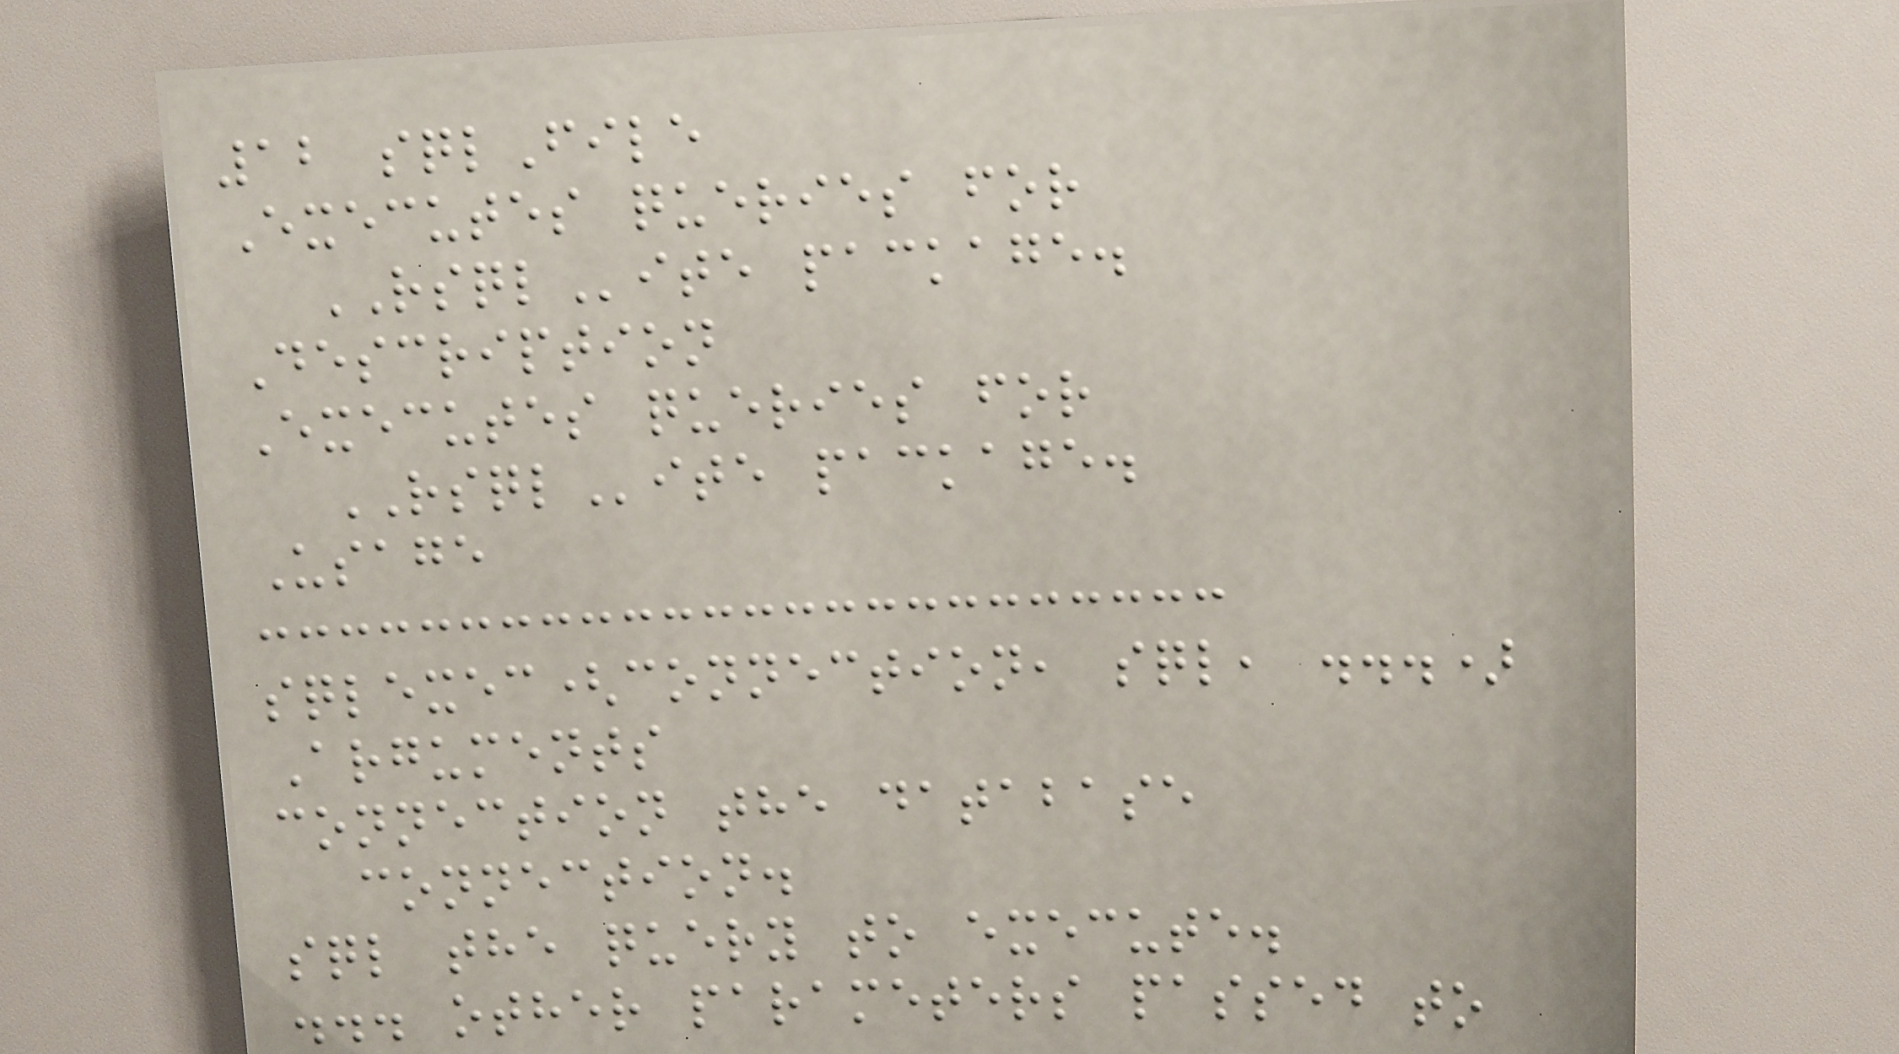12 sqlFile
Executes queries for
RSQLite package.
Description
Executes queries for
RSQLite package.
Usage
sqlexec(connection, sql, ...)
Arguments
connection the database
connection.
sql the query to execute.
... other parameters passed to
